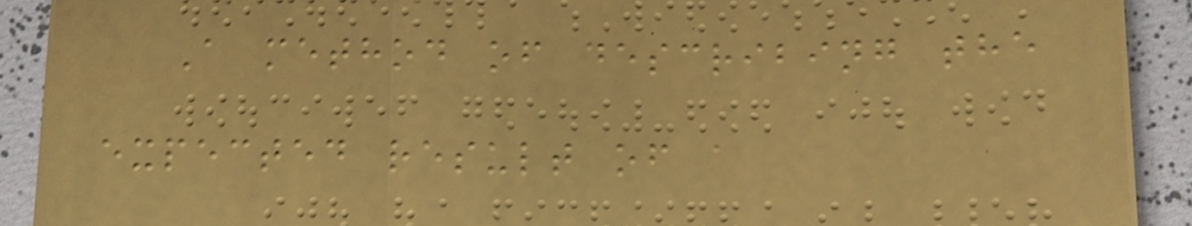A method of describing the
expected result of a
